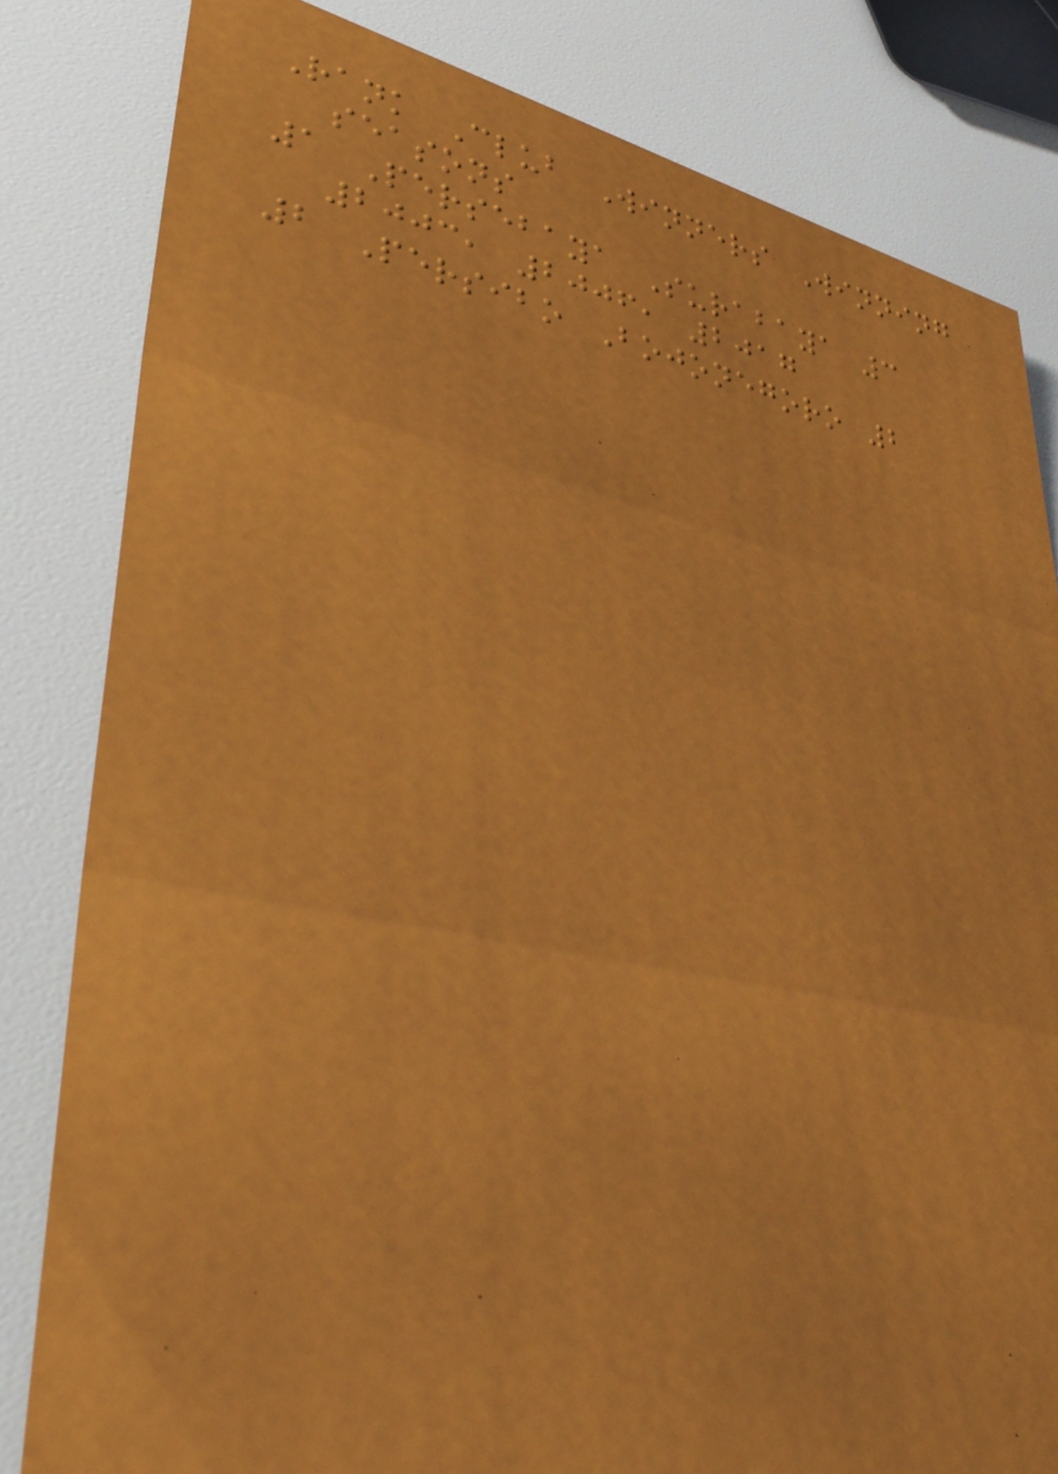Rank Club Winners Winning
seasons
1 Persebaya Surabaya 3
2003, 2006, 2017
2 Persibo Bojonegoro 2
